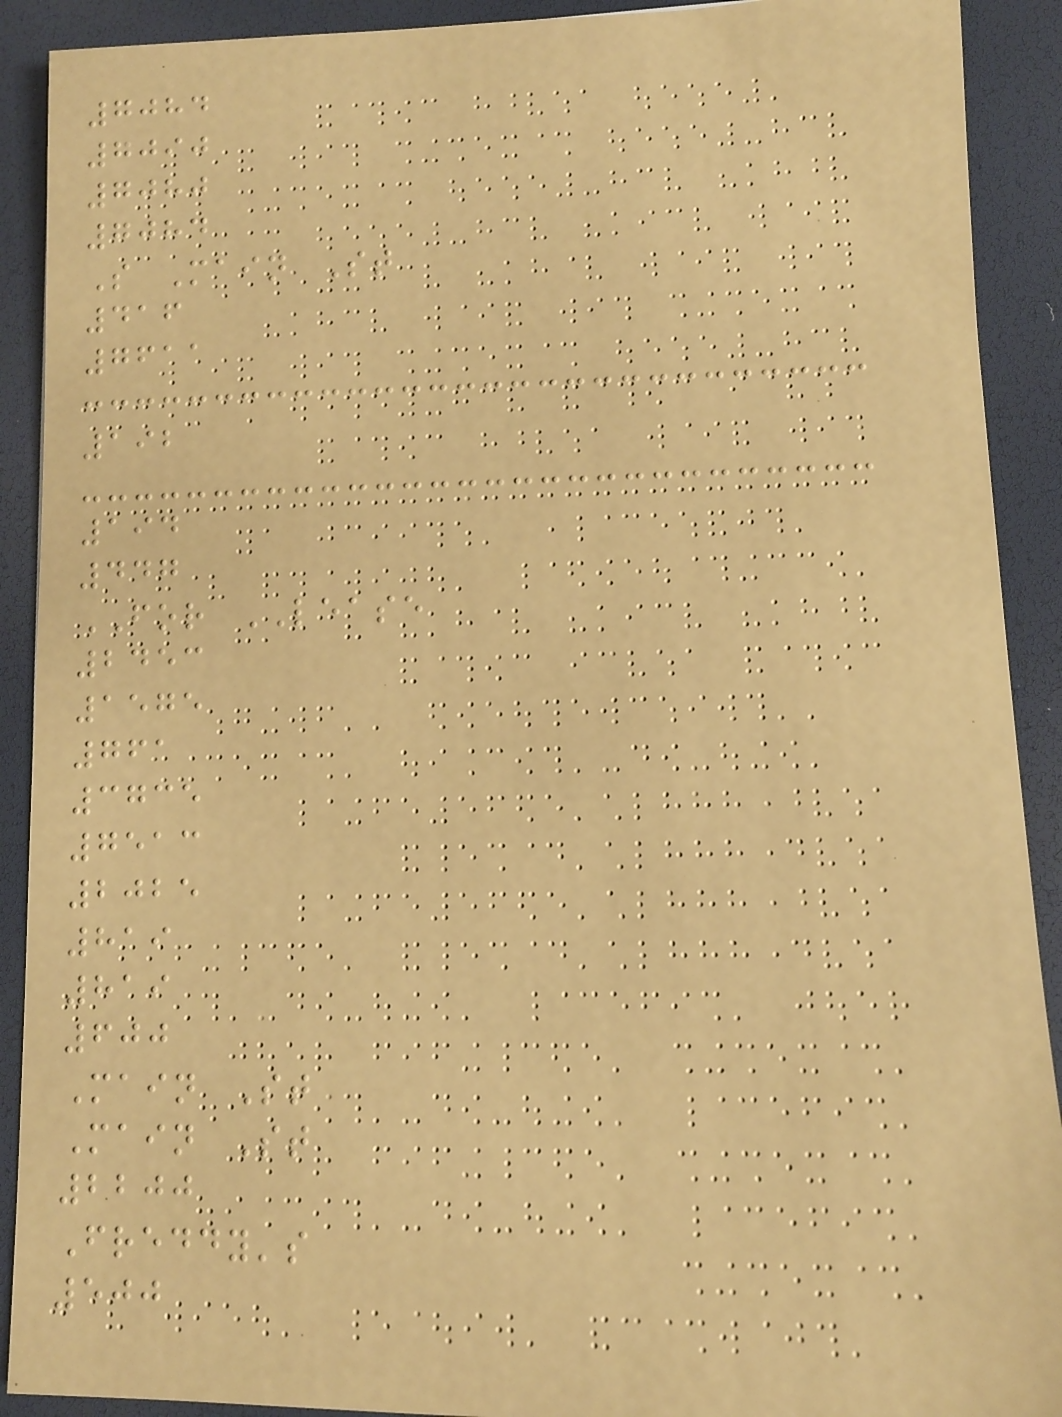7084
7090
7080
7084
S Main St
416
7611
192
194
447
FOR LEASE
2453
1575
761
3735
7513
2025
819
819
600
Main St
Main St
2200
Freddy's
500
